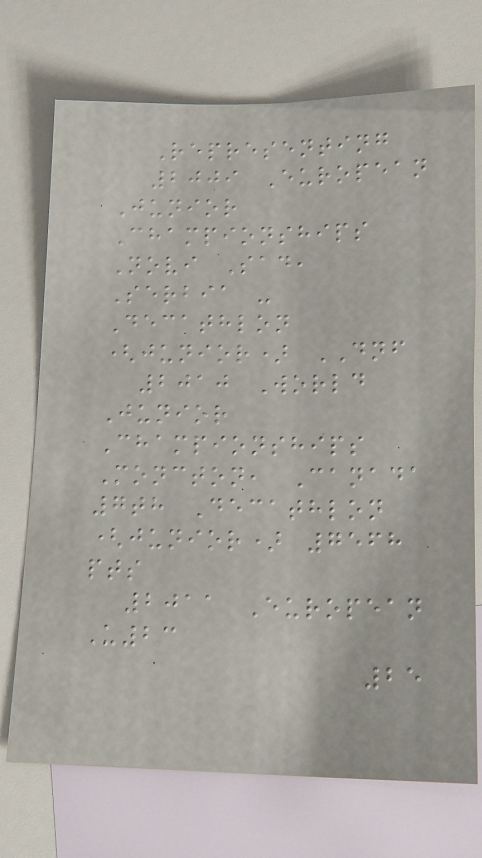Representing
2009 European
Junior
Championships
Novi Sad,
Serbia -
Decathlon
(junior) DNF
2010 World
Junior
Championships
Moncton, Canada
7th Decathlon
(junior) 7568
pts
2011 European
U23
25
